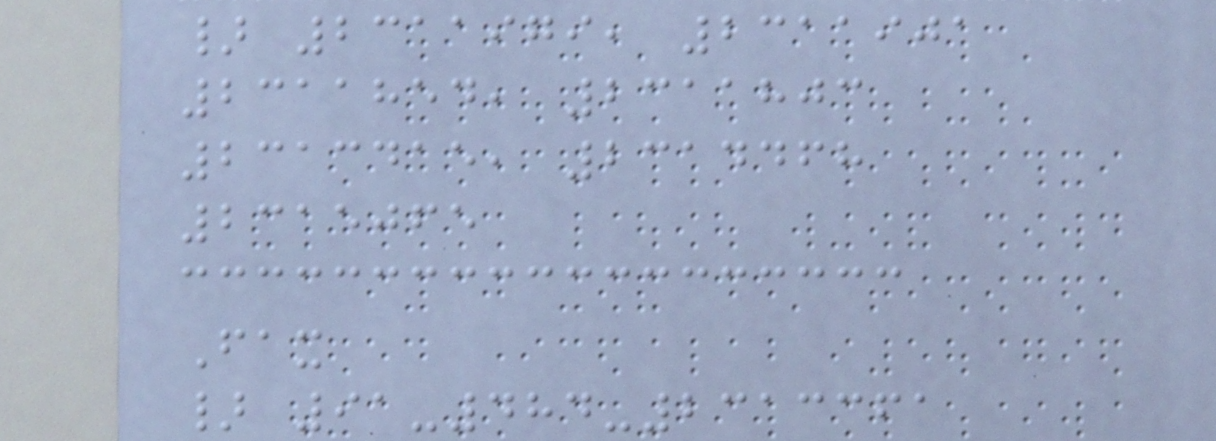} 2311979, 2311901
2311854, 2311803
2313415, 2314468
2315065
Fax
} 91-484-2313361
